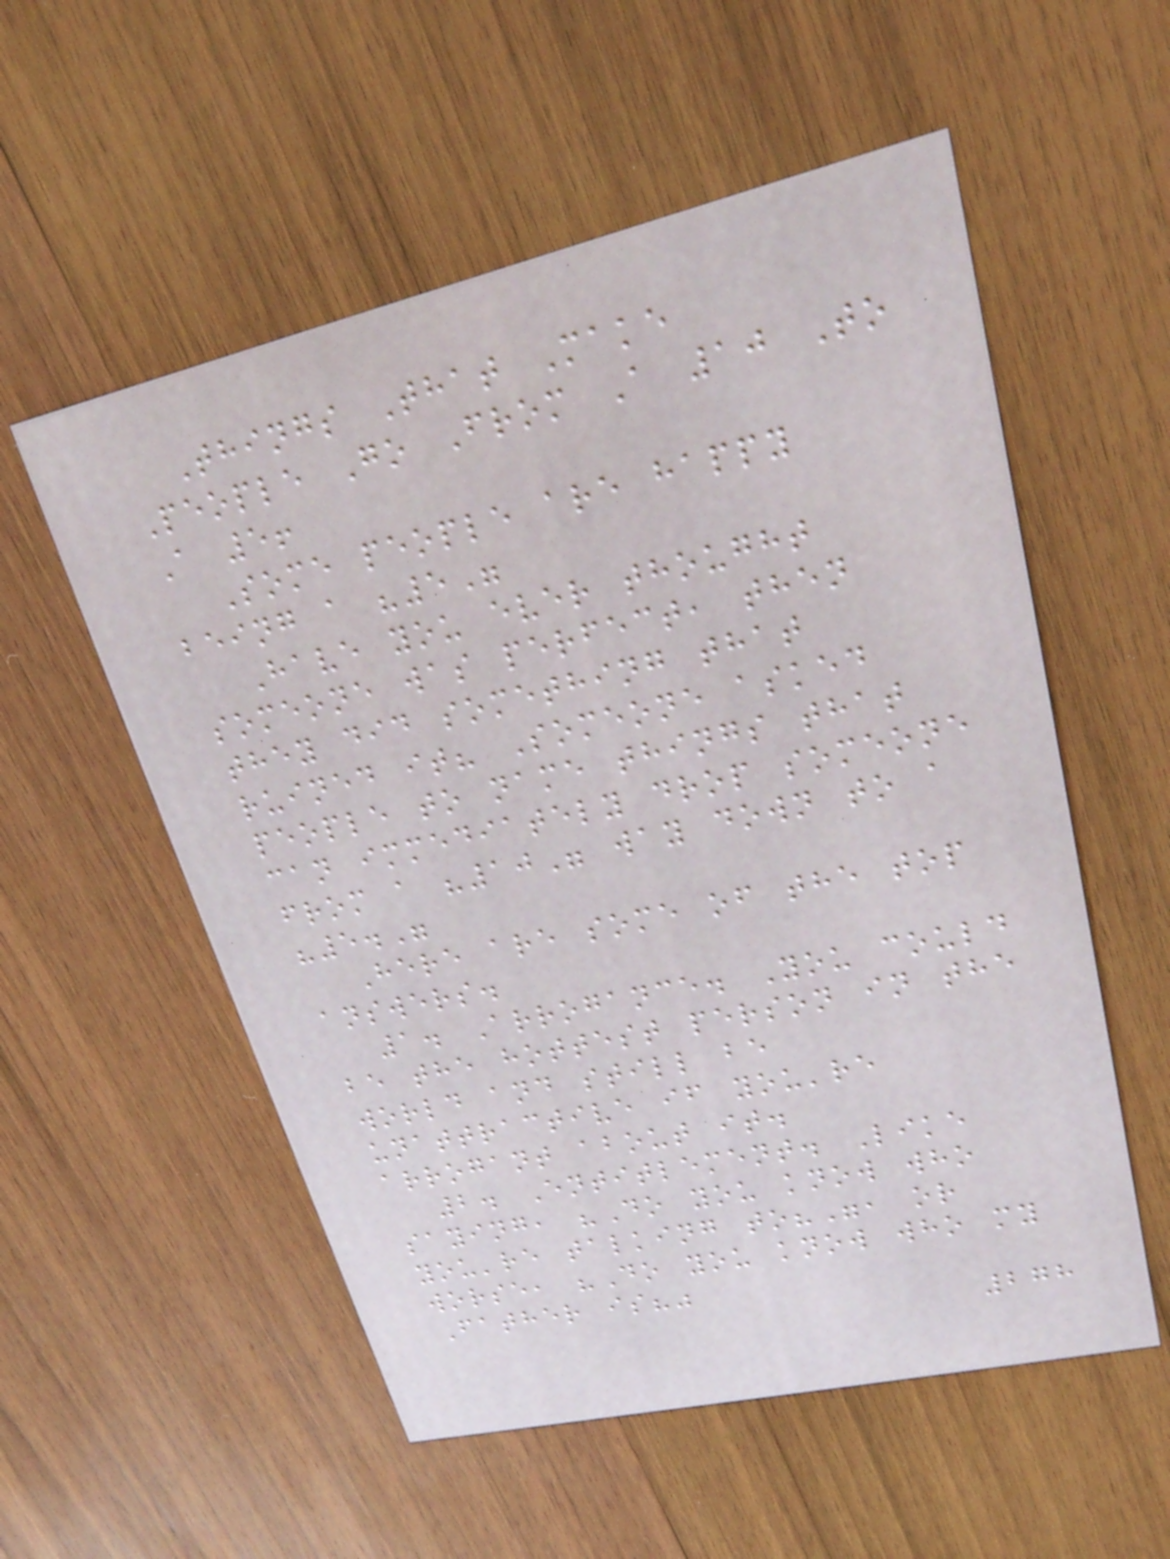Things That Make
People Go From A 10 To
A 5!
Some people are happy
being a "5"
Have you ever thought
someone was perfect, then
they did something that
ruined it? Someone asked
people to name things that
can immediately drop someone
from a "10" way down to a
"5."
Here are some of the top
answers.
1. Arrogance. You could
be the hottest person in the
world and still be
unattractive if you're
arrogant about it.
2. Entitlement. Like
saying, "Do you know who
you're talking to?", or
worse, "Do you know who my
Father is?"
278
